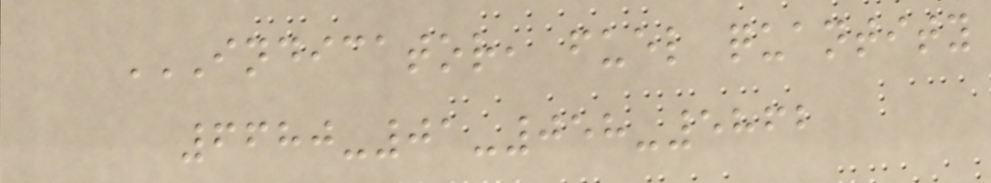INDICATOR, FUEL QUANTITY
6680-01-058-5862
